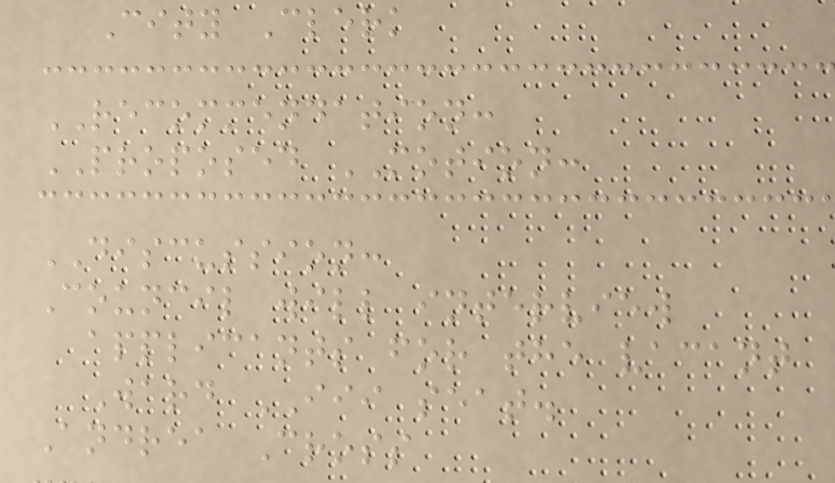City Clerk
RECOMMENDATION:
PROPOSED MOTION:
DISCUSSION:
Council will interview
applicants for the vacant
Ward III seat.
Andrea Cross
